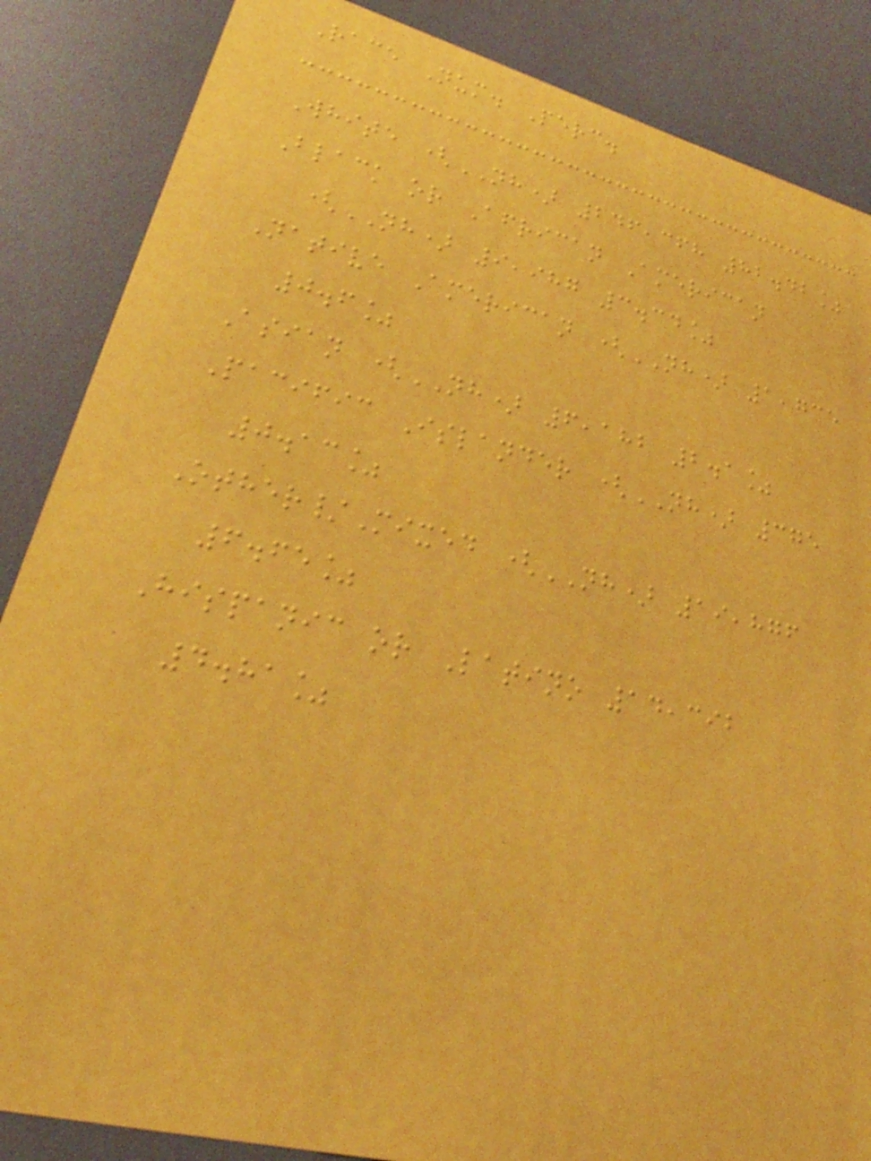Race Num. Perc.
White (NH) 246,368 82.42%
Black or African American
(NH) 9,987 3.34%
Native American (NH) 1,735
0.6%
Asian (NH) 6,182 2.1%
Pacific Islander (NH) 375
0.13%
Other/Mixed (NH) 19,876
6.65%
Hispanic or Latino 14,392
4.81%
